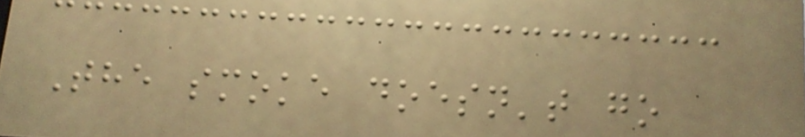The smoke doesn't go
